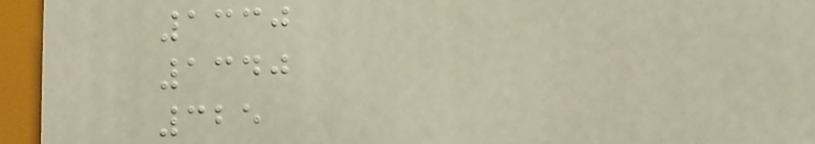1330
1340
325
